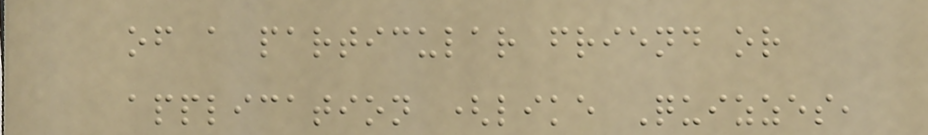of a particular friend or
application (like Quizzes,
